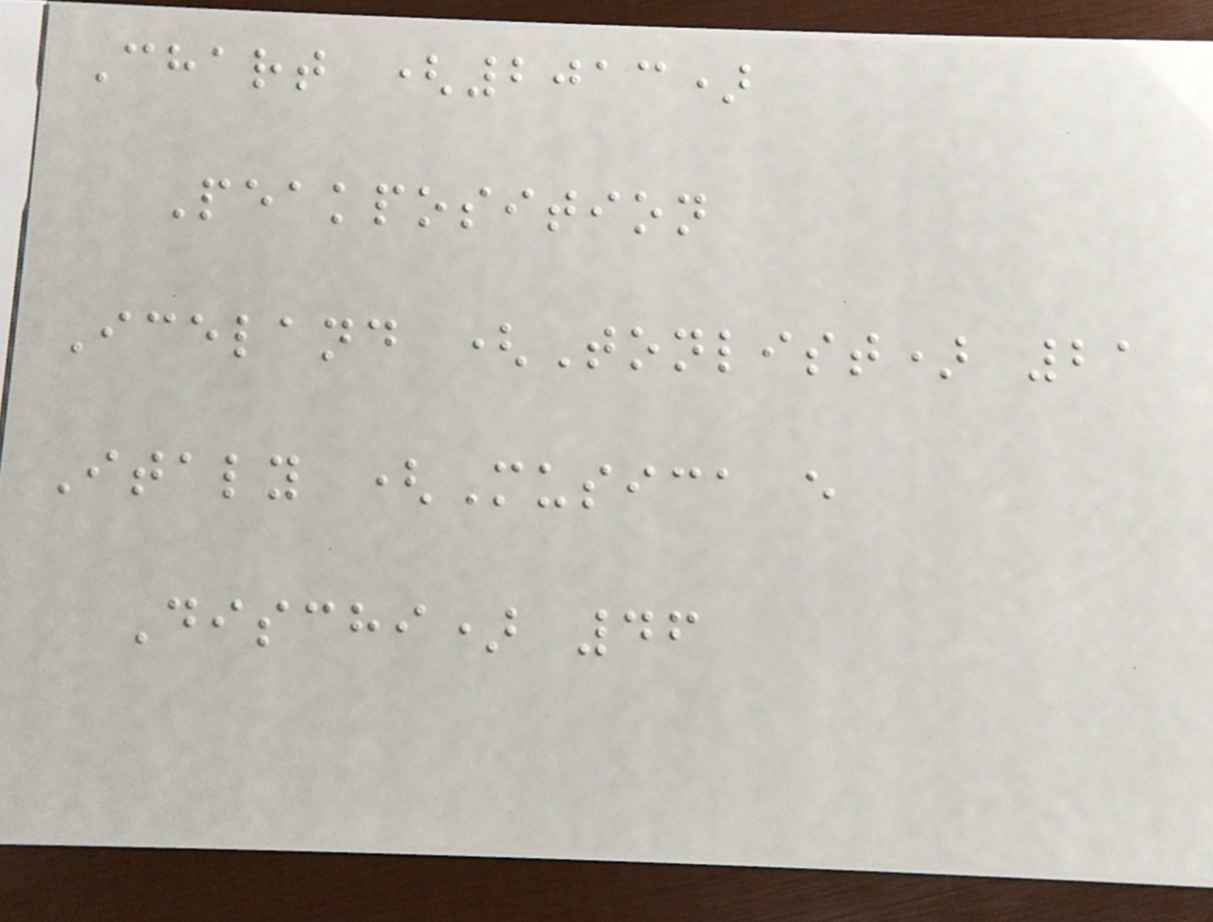Chart (2013)
Peakposition
Iceland (Tonlist) 21
Italy (Musica e
Dischi) 46
